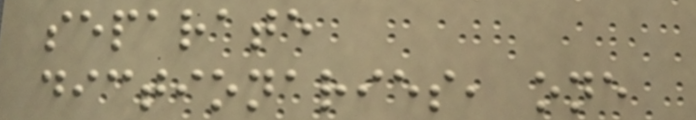separate
dictionaries, one
